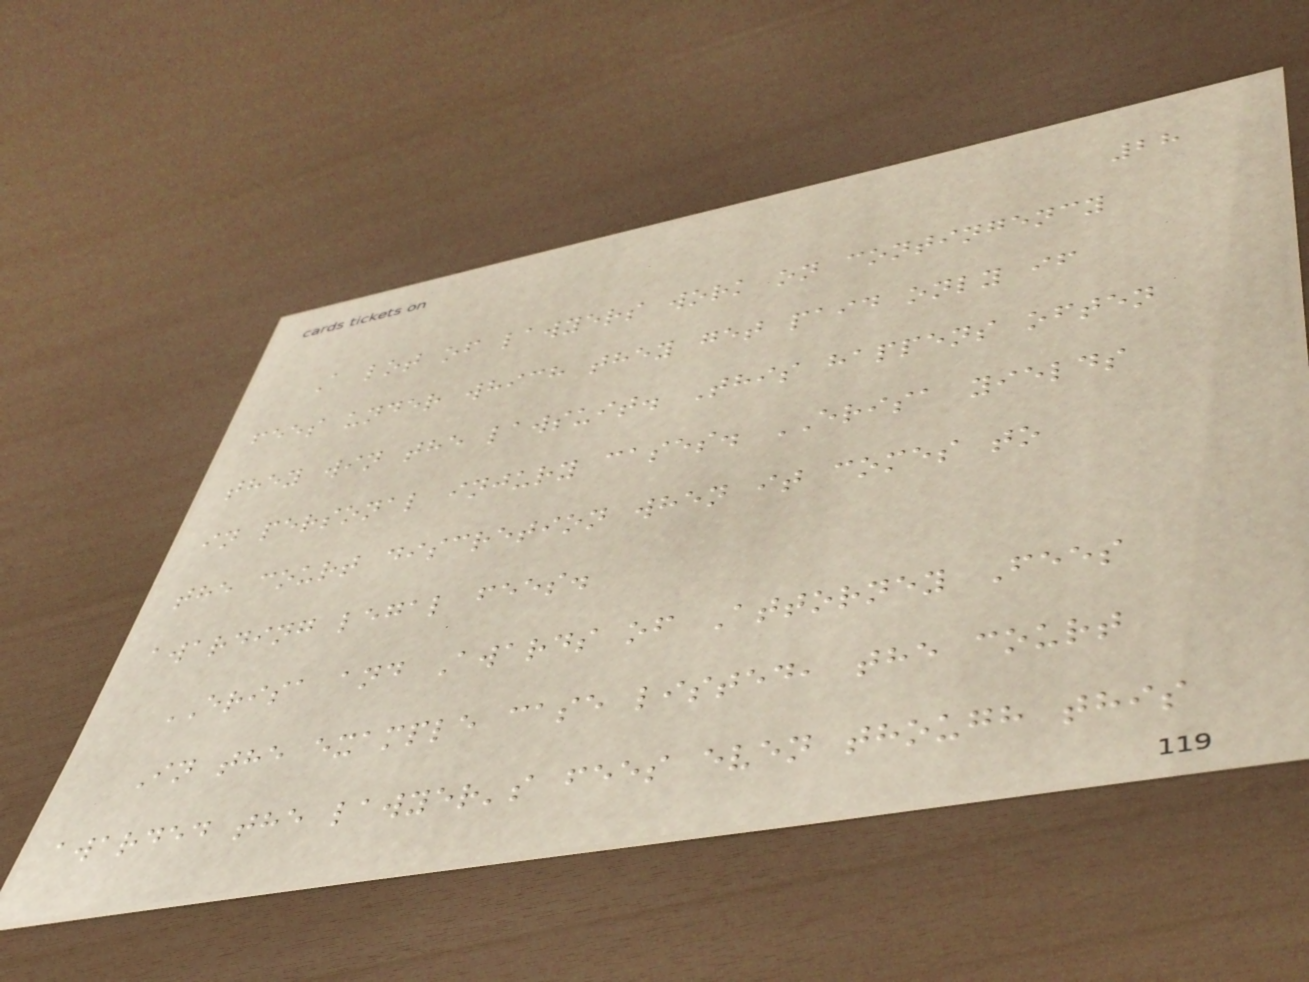28
A lot of lawyers work on contingency
fees under which they get paid only if
they win the lawsuit. This happens often
in personal injury cases. ERISA yields
the court discretion when it comes to
awarding legal fees.
ERISA and Awards of Attorney Fees
In the example case listed, the court
awarded the lawyer's fees even though this
